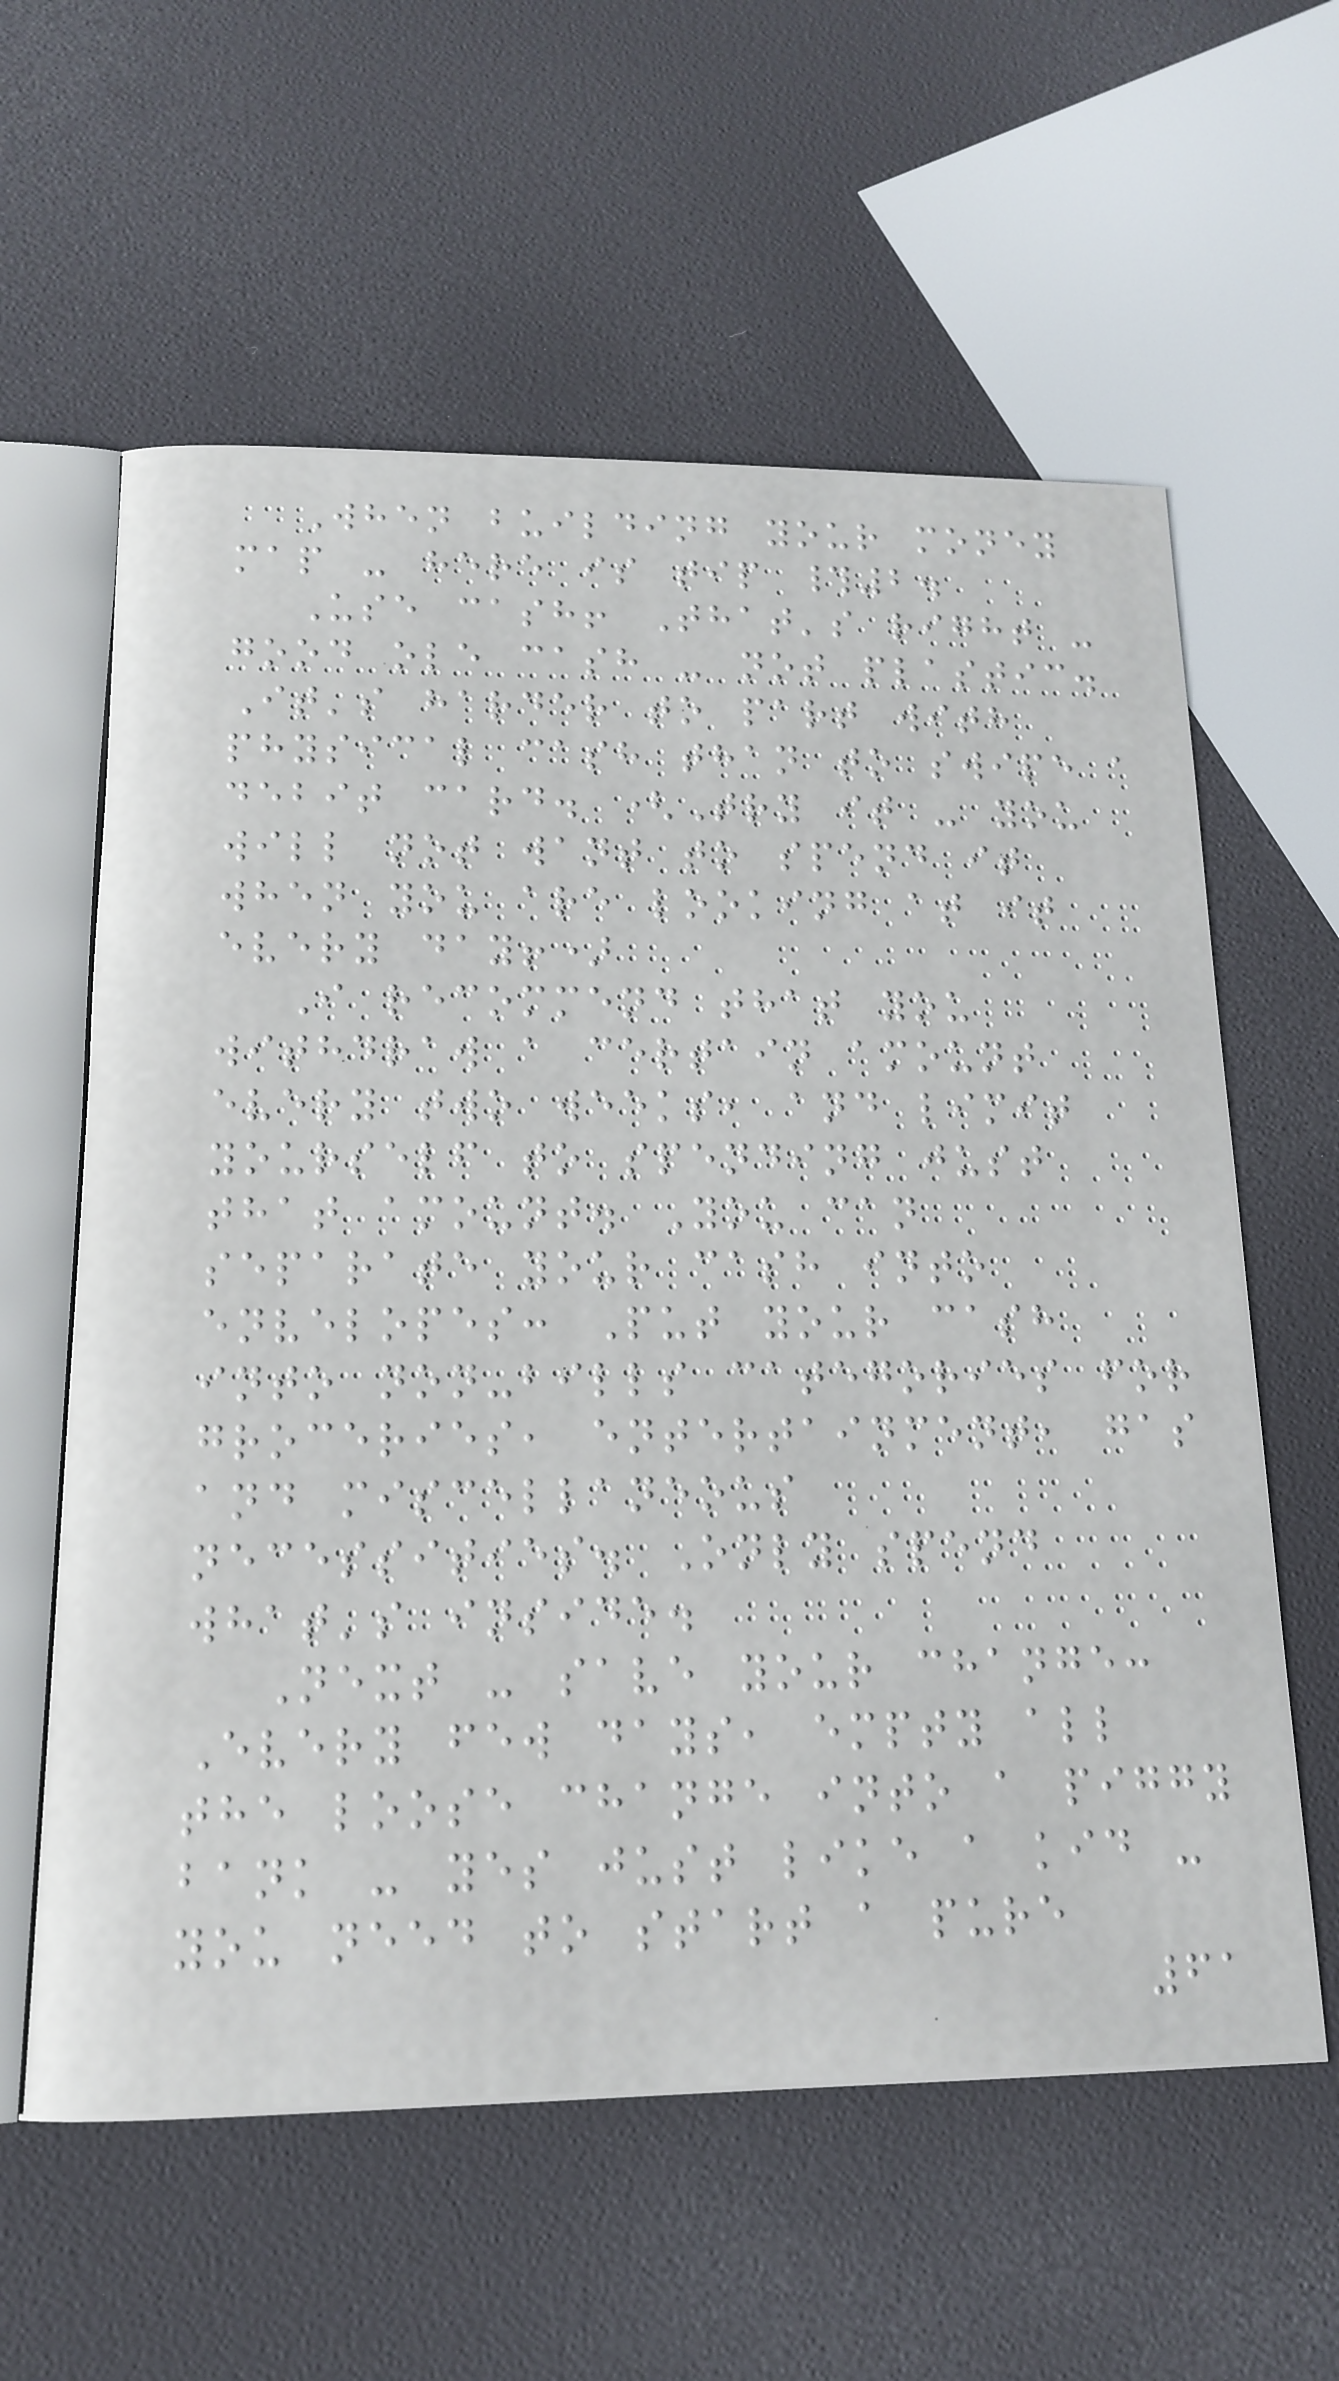When building your money
map - here is tip #2.
Use cash! That's right -
good ole cash - not plastic.
It's harder to part with
physical cash than to swipe a
debit card. (Try it - you
will not want to spend it
when you are looking at it
every day!)
I recommend that you
withdraw a certain amount
every two weeks, and limit
yourself to spending just
that amount. You can
separate your cash into
envelopes: Put your cash
into non-bills categories for
groceries, entertainment, gas
and miscellaneous
necessities. Only spend
what's inside.
Next - save your change:
Every few days, empty all
the loose change into a piggy
bank - yes just like a kid -
you need to start a pure
61
